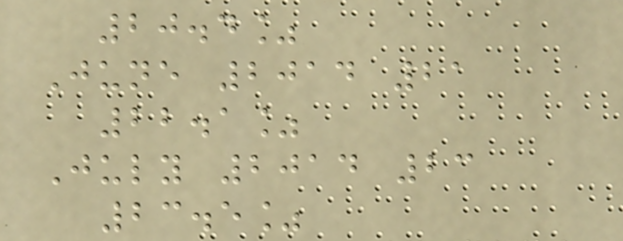20.4%
June 2014 21
22.1%
July 2014 23
23.5%
